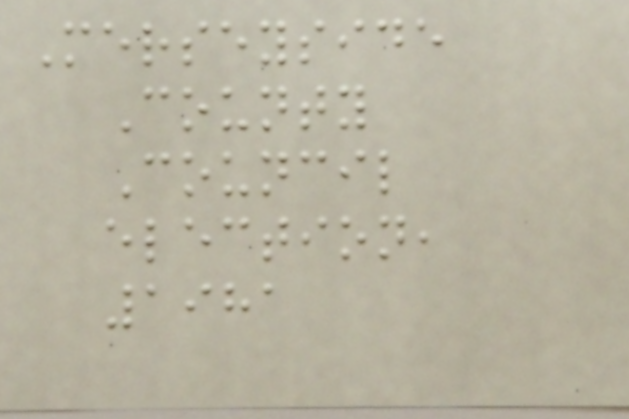Merseyside
County
Council
election,
1981
